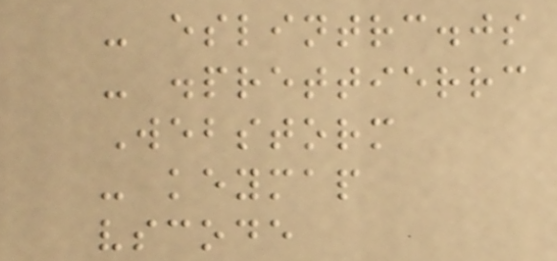- eslintrc.js
- .prettierrc
Webstorm
- keymap
vscode
